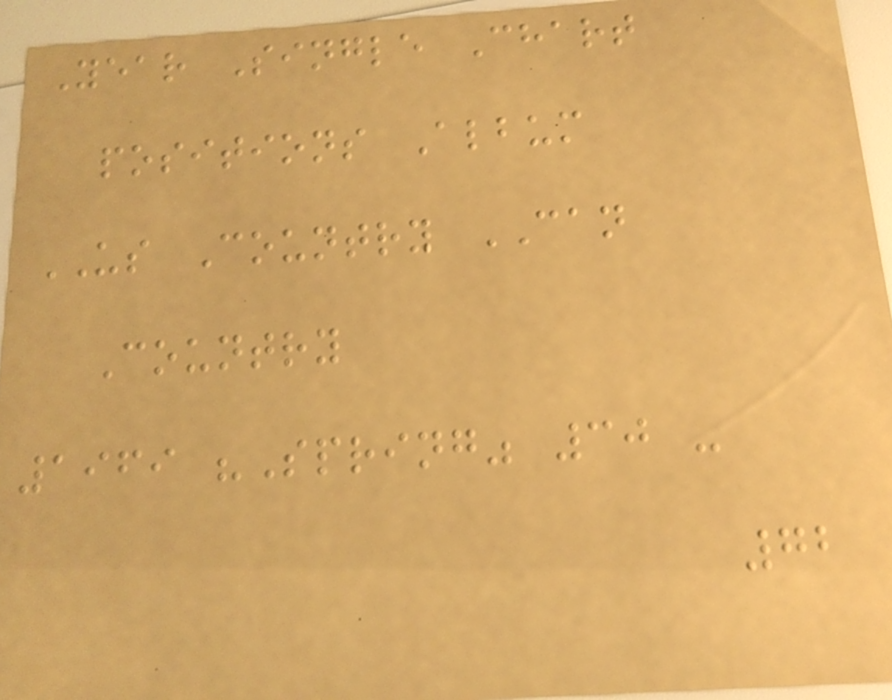Year Single Chart
positions Album
US Country CAN
Country
1969 "Spring" 30 -
72
